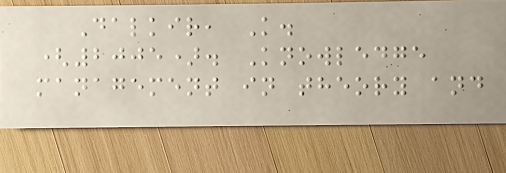Dalkir, K.
(2005). Knowledge
management in theory and
